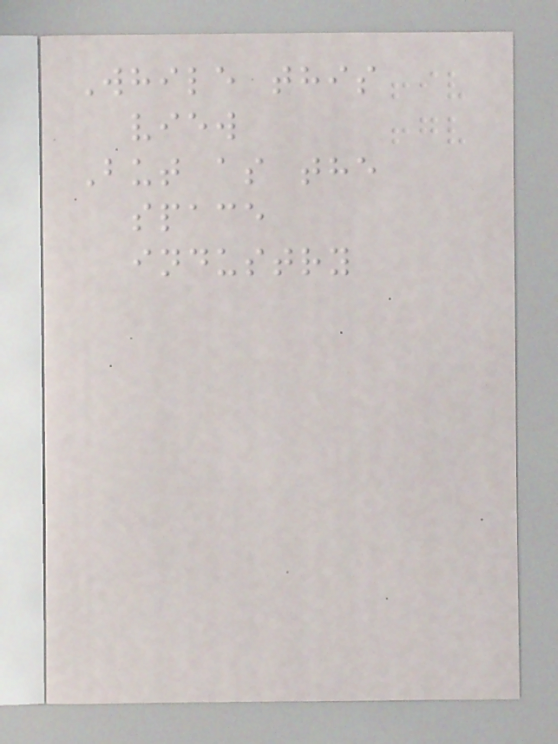While this
view
But as the
space
industry
